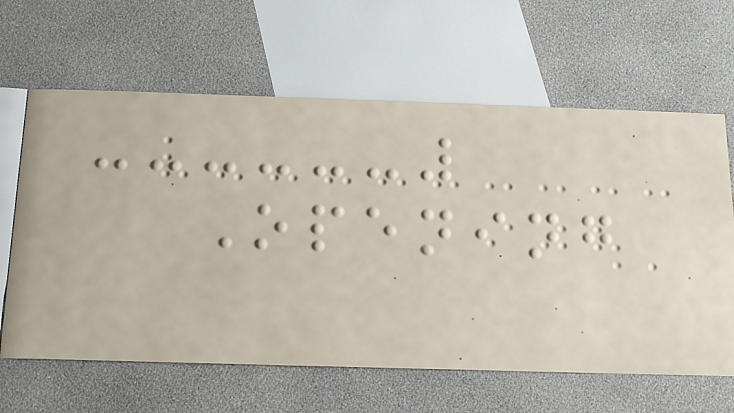Opening
